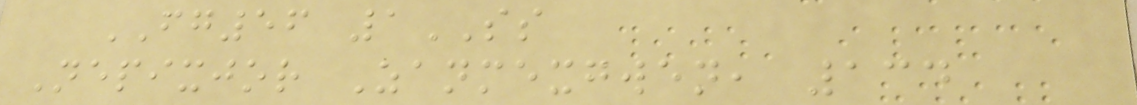FG56 1SS
Nepixjor Zanmexgwen, 134
